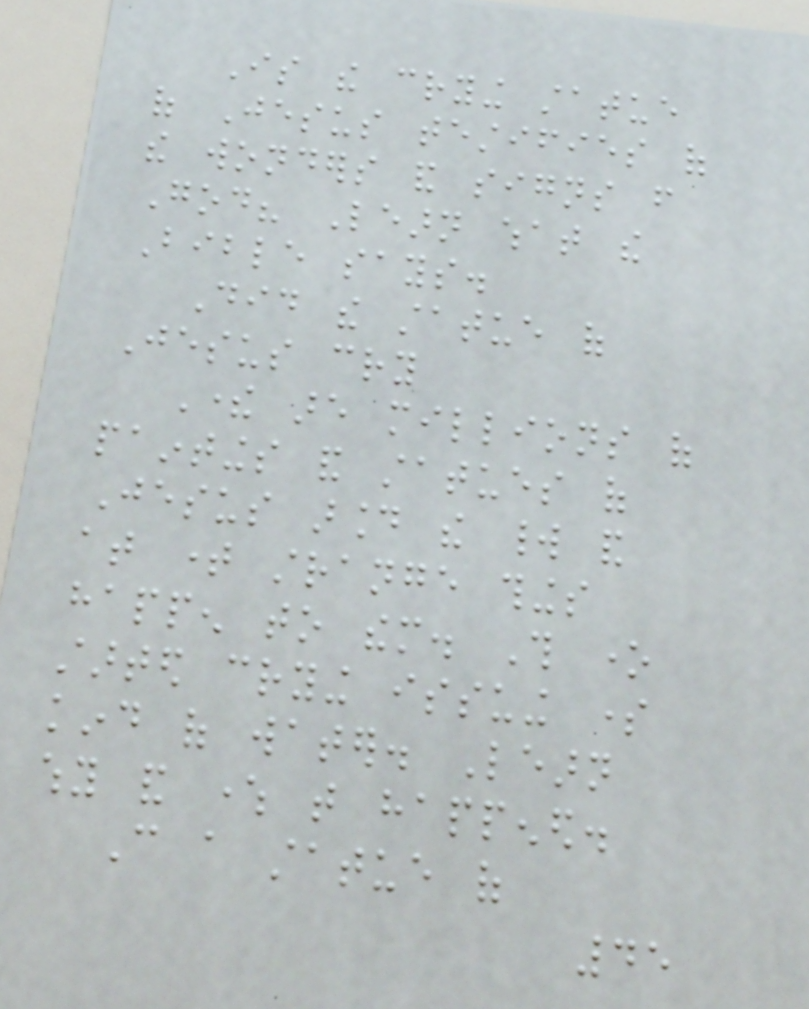Is the crying statue
of Jesus testifies of
the wonders and signs from
God? Learn what the
Bible says.
Did the statue of
Jesus cry
There are millions of
paintings and statues of
Jesus around the world and
at time strange things
happen to them. This one
started crying issuing some
kind of water. Learn
why and where that happened.
Can a statue of
45
